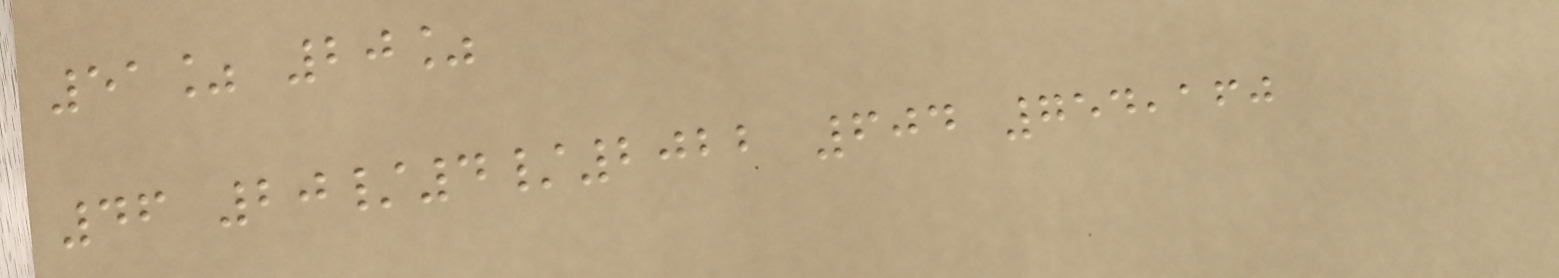51% 20%
46 20/4/2022 604 754,160
